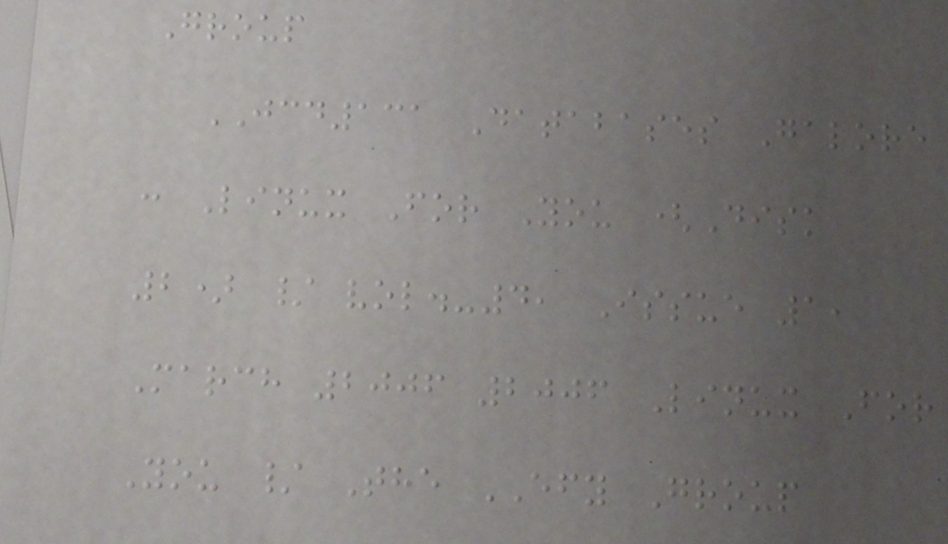Group
JCD131 Databases Galore
: Linux For You (Disk
2) / vol.-4, Issue 1,
March 2006 2006 Linux For
You / The EFY Group
